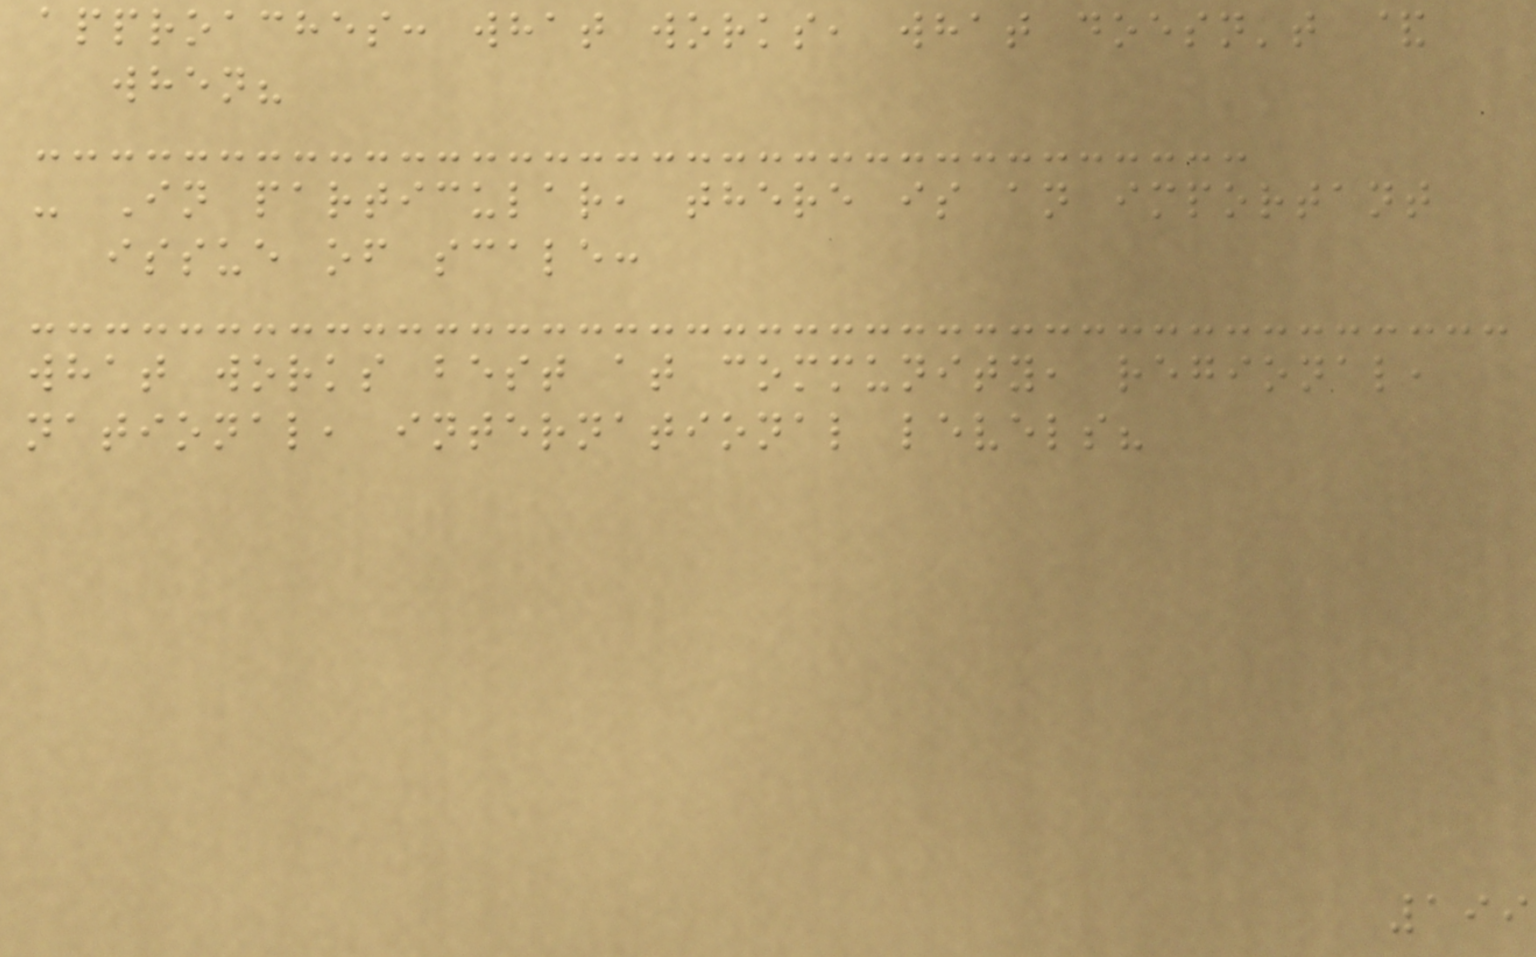approaches: what works, what doesn't &
when?
- In particular, there is an important
issue of scale:
what works best at community, regional,
national, international levels?
199
